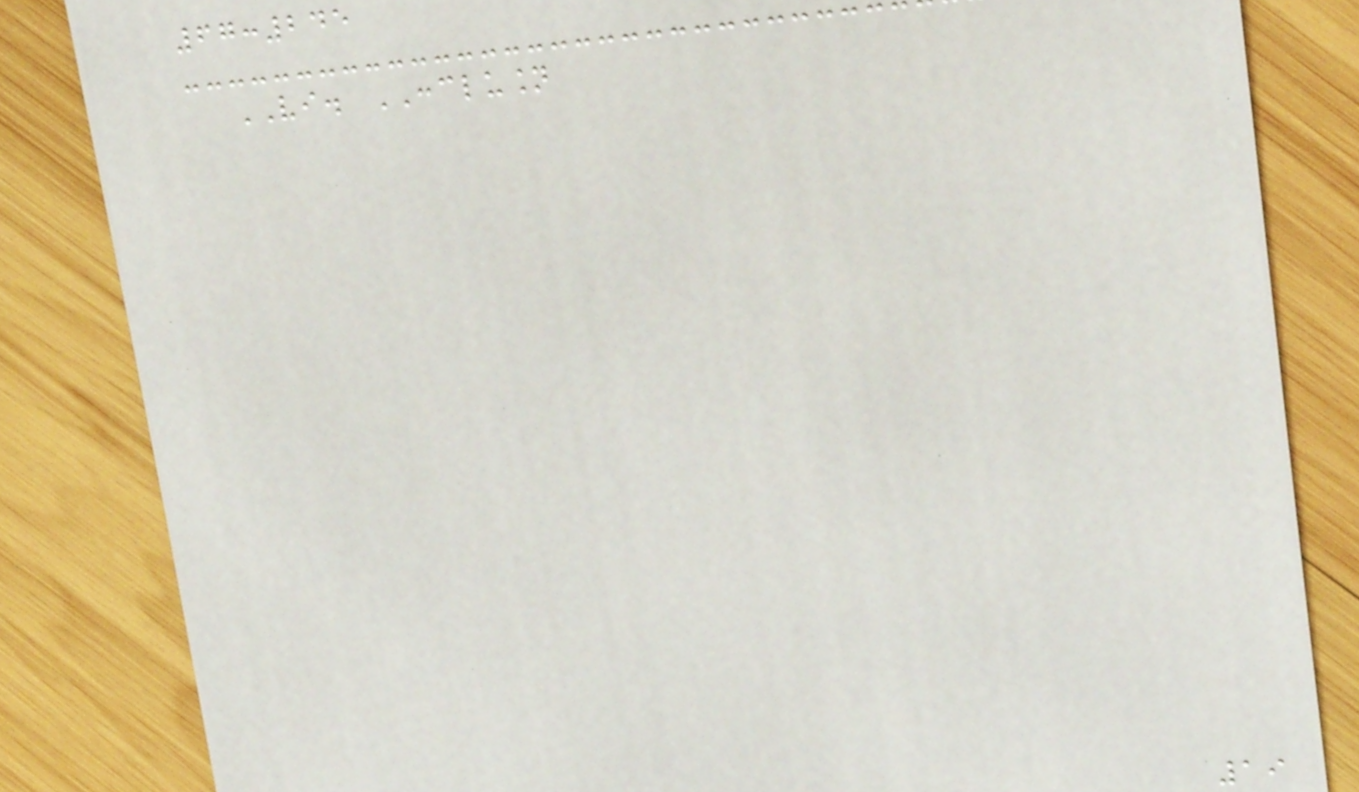67:245
VI. CONCLUSION
19
